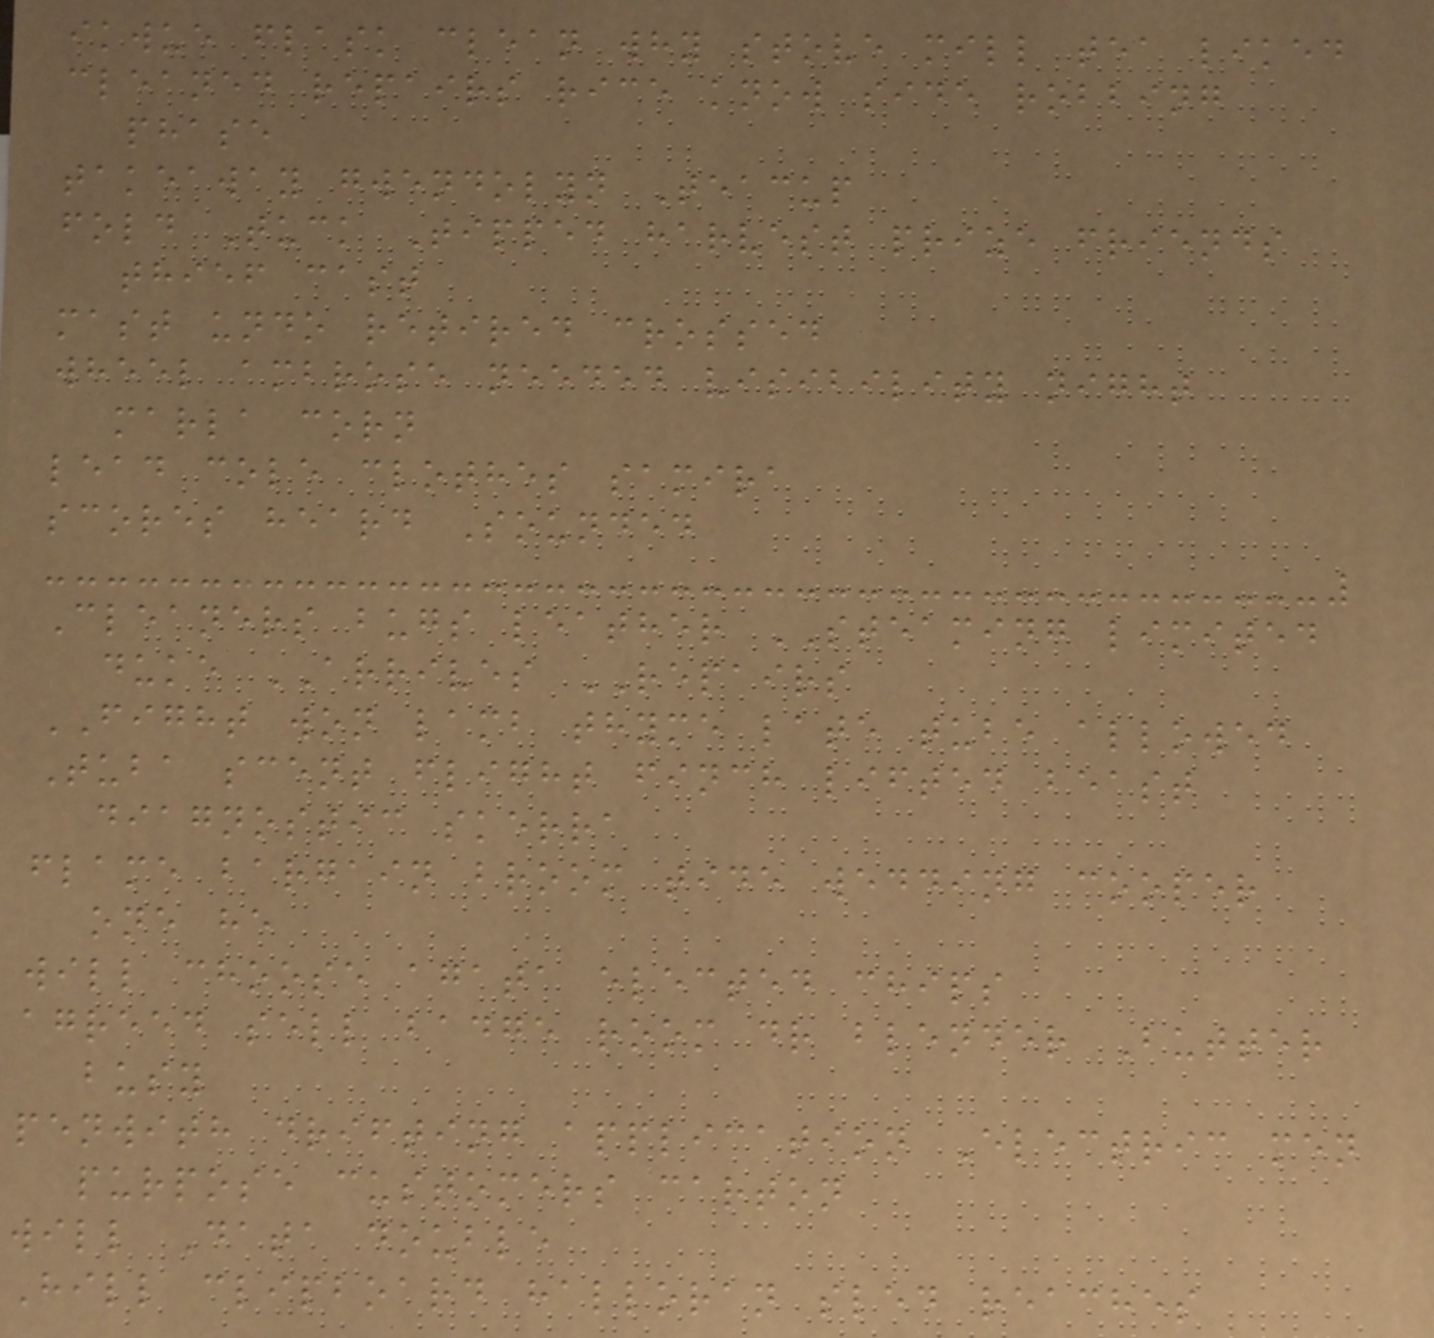ikwue flask clean why stove mill tea liked
cleaned repairs rice know side robbing
phase
takeaway gwendolyn Teacup
fold Tuck Tipped harvest prize friends
thief cast
mast undo retired crossed
wheel ambrose needed visibility night
marla corn
lead cole clothes samira
scores heard Sounded
Cleaners bugs leather STEAMING limited
duke ARRIVES REPAIRS
FIGHT won lamb thyme late tube allowed
Tuba scent flight finch lifted beast
diagnostic skerra
flame bargain broom tide wedding cooper
one he
will choose agata elected chips
agreed sell badge room dr blender Butter
busy
penwith drifting application Electric men
purpose customers carton
will Data double
Hill clipboard halloran sled reaches
